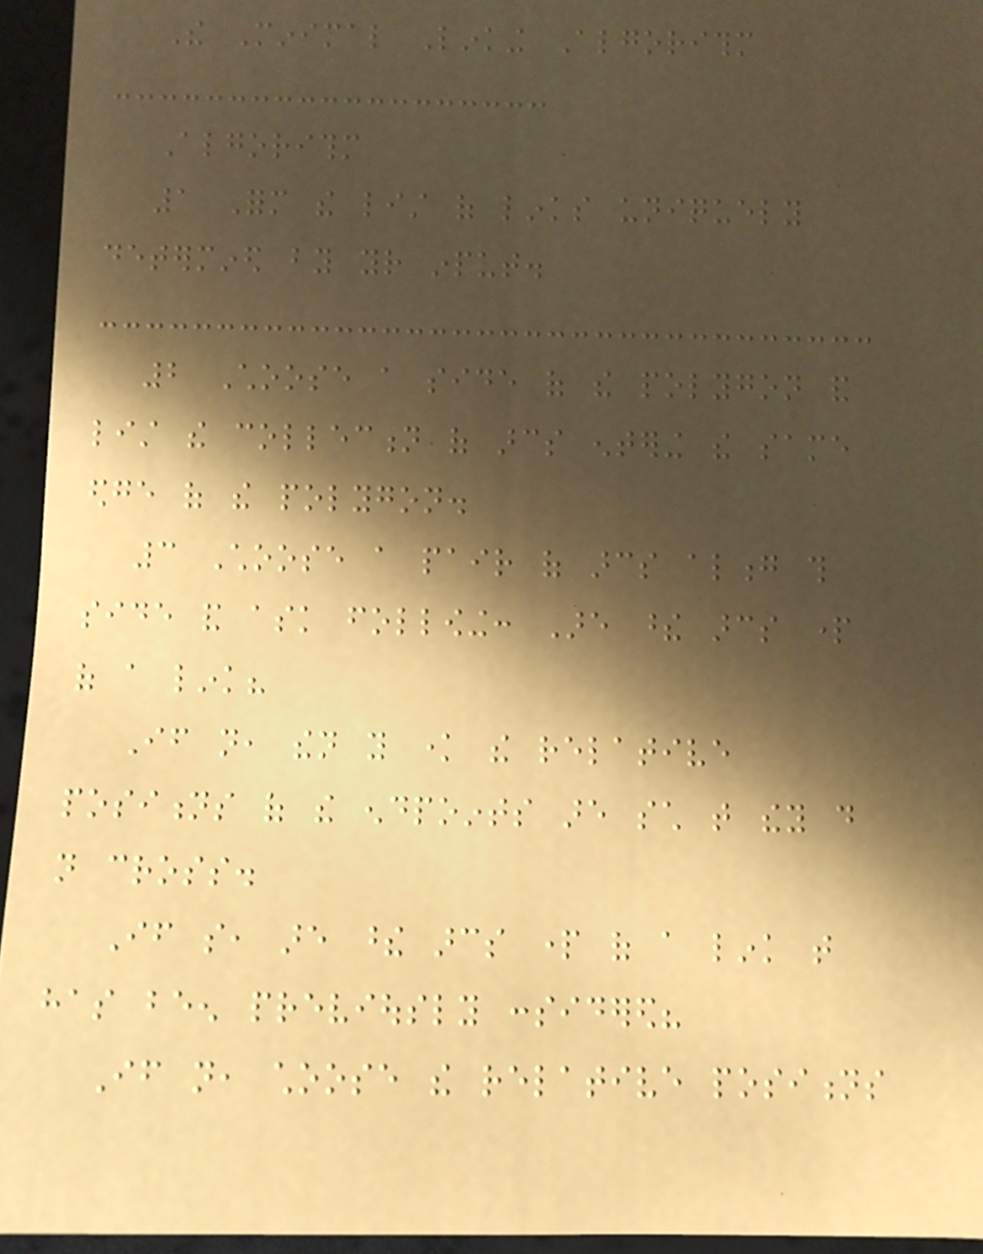The Minimal Linking Algorithm
Algorithm
1 Form the list of links uniquely
determined by your input.
2 Choose a side of the polygon and
list the collection of arcs entering the same
edge of the polygon.
3 Choose a pair of arcs along this
side and ask following: Are these arcs part
of a link?
If not, then you know the relative
positions of the endpoints are such that they do
not cross.
If so, are these arcs part of a link that
has been previously considered?
If not, choose the relative positions
